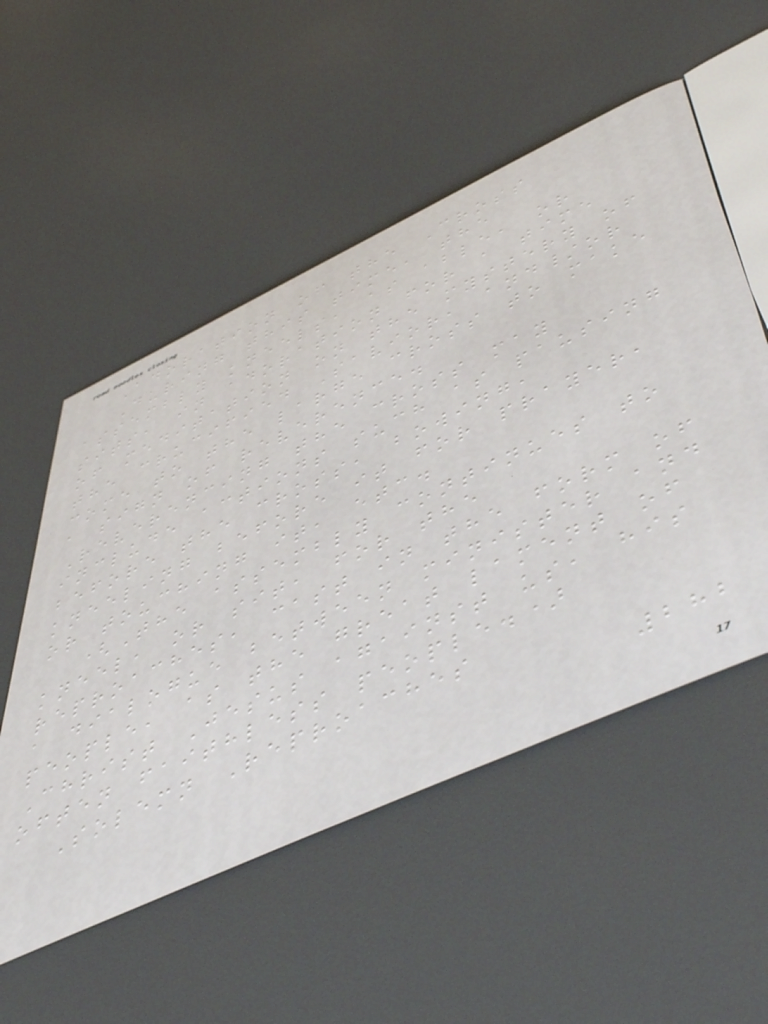Adoration of the Cross
During this time, the
assembly kneels, as able, or
sits, in adoration for a time
of meditation on the mystery of
the crucified Savior, and/or
come to the large cross to make
a sign of reverence.
Reverencing the cross may
include actions such as pausing
before the cross, bowing,
kneeling before it for prayer,
or touching it, etc.
(The assembly continues to
kneel, or sit, for the
reproaches, cast in the form of
a dialogue between minister and
people, as the great lament of
Christ Jesus against us, his
often faithless people.)
Solemn Reproaches
282
